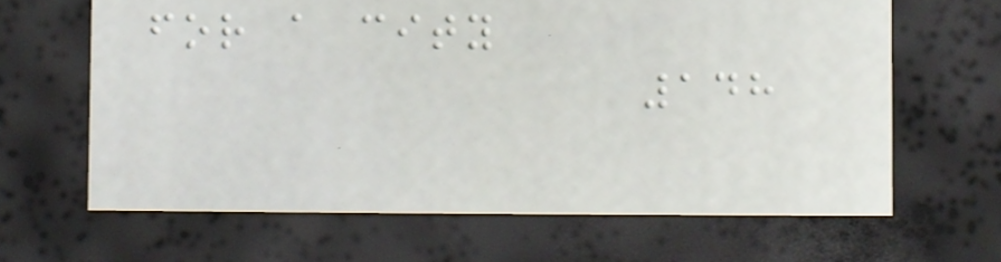for a city
148
